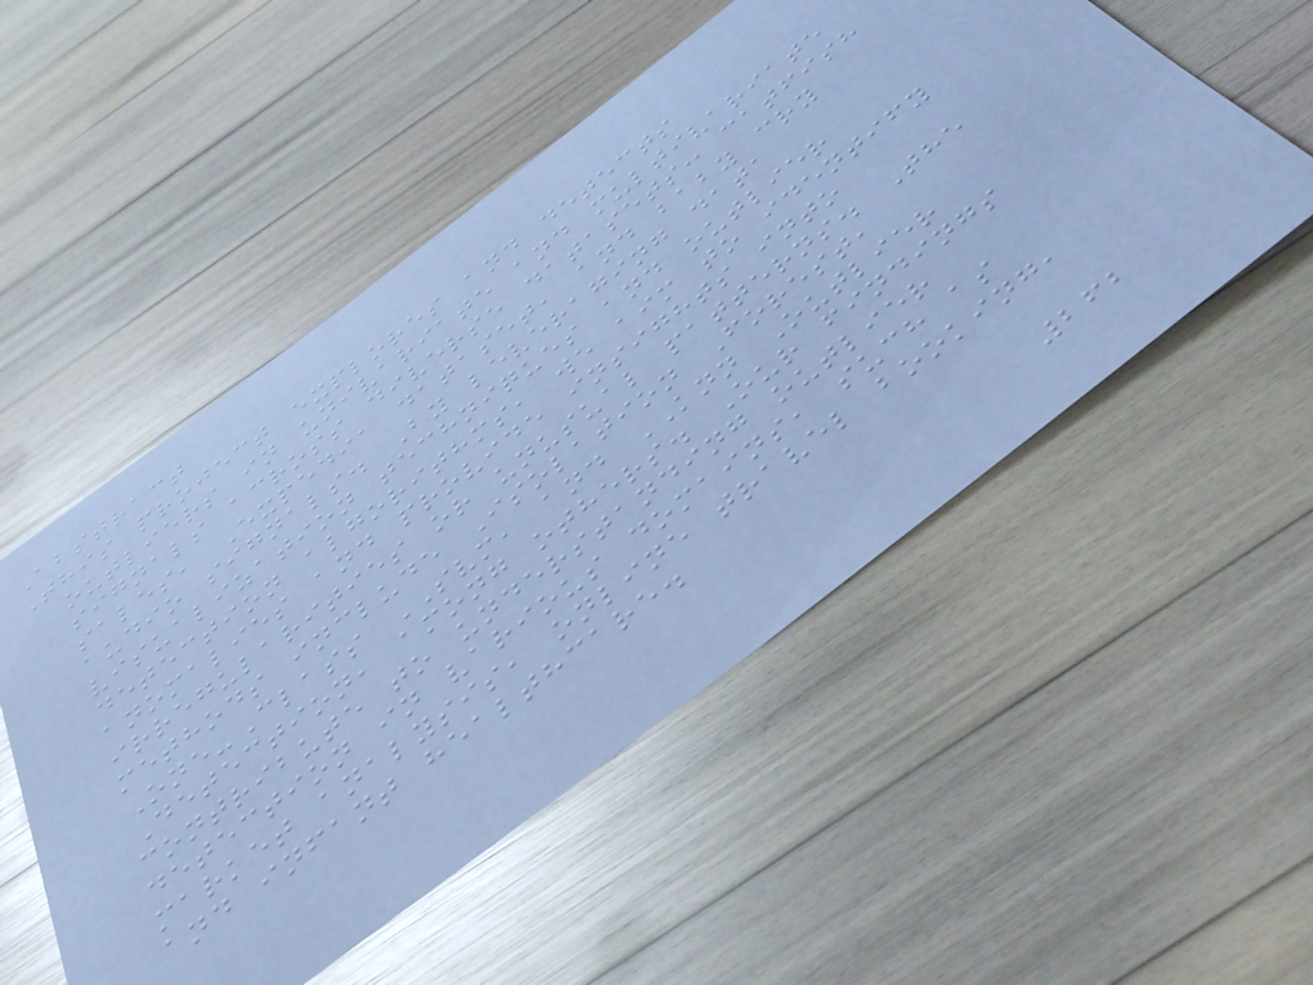Abstract
This project explores and detects
outliers in univariate and multivariate
signals across diverse datasets: catfish
sales, Expedia dataset, and baby cry
audio signals. By leveraging data
visualization techniques and outlier
detection algorithms, we aim to identify
anomalies and provide insights into
irregularities or unusual patterns. The
methods include Isolation Forest,
One-Class SVM, and KNN Outlier
Detection, among others. Our findings
contribute to understanding outlier
detection in various domains, such as
market analysis, online travel booking,
and infant healthcare.
262
